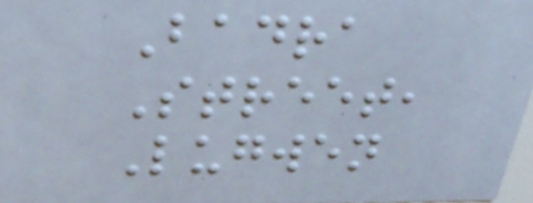Badra
Street,
Lugwen
